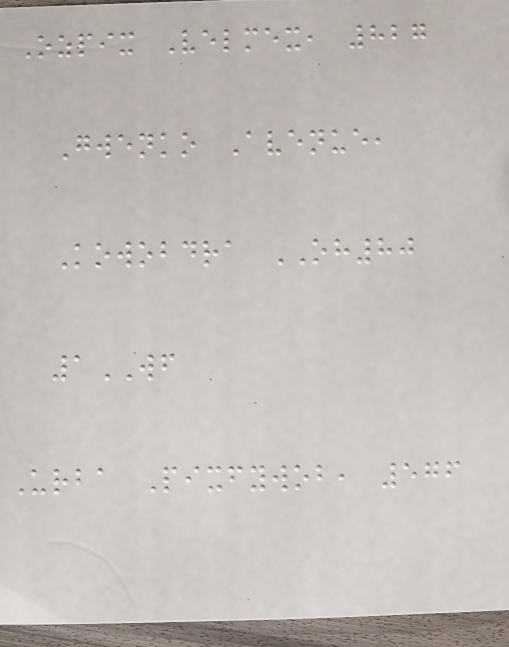Ozpix Velmex, 827
Gwenko Avenue,
Kowobdra OH80
1WF
Urba Pixfywob, 576
